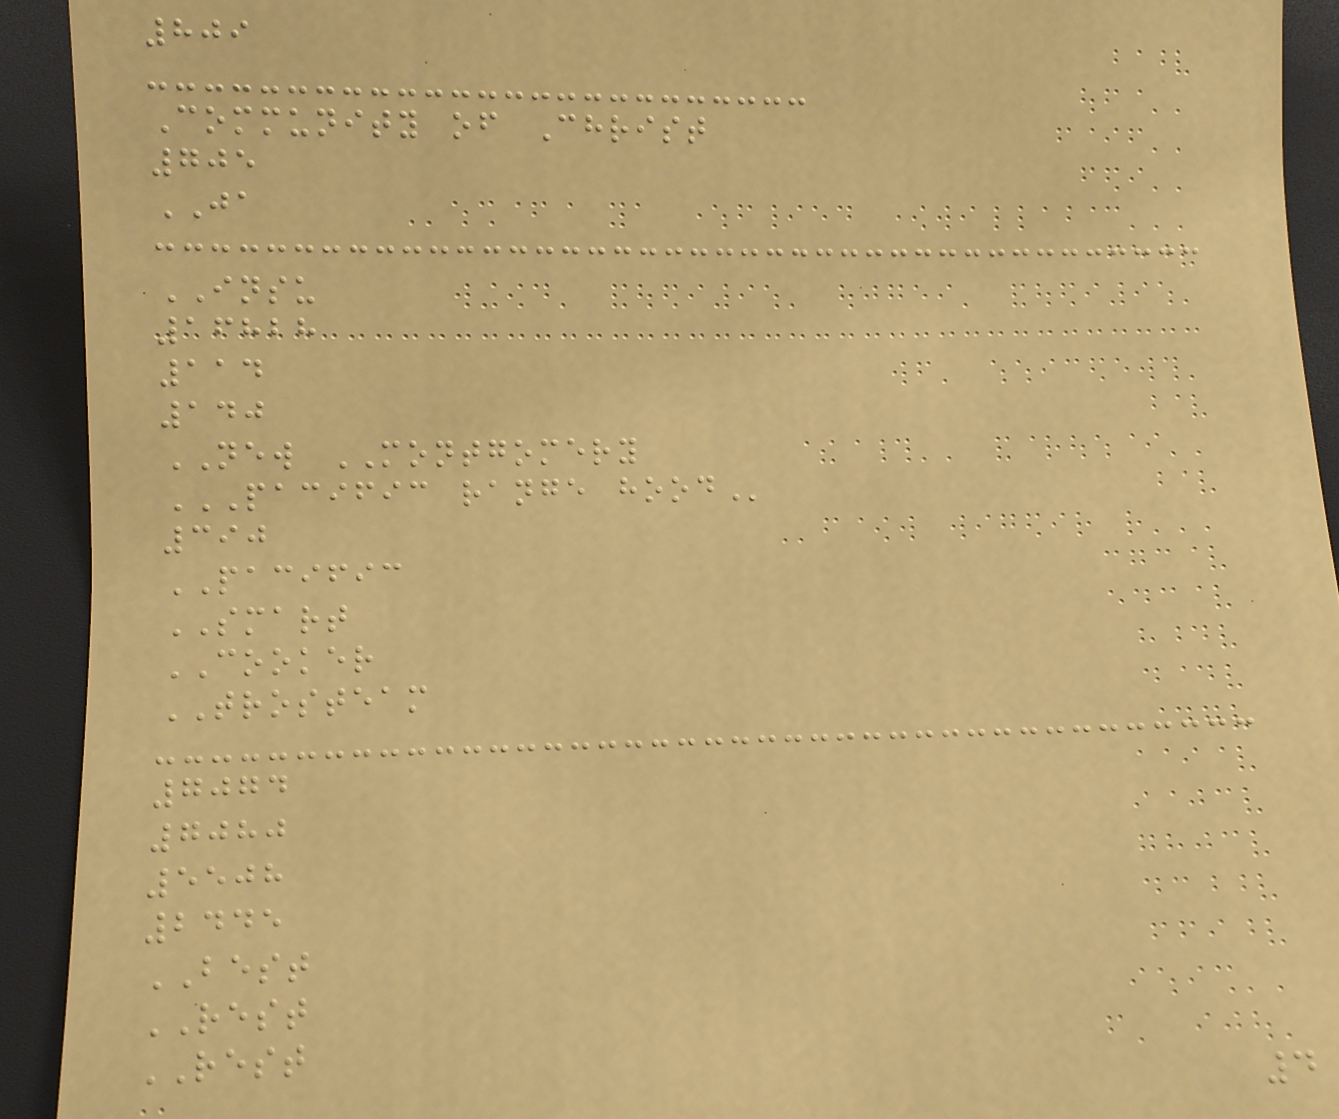809
Community of Christ
705
JA
INSU
16828
114
140
NEW MONTGOMERY
PACIFIC RANGE HOOD
390
PACIFIC
SMART
COOKER
TROSTEAM
7074
7080
5508
2445
BEST
REST
REST
4
